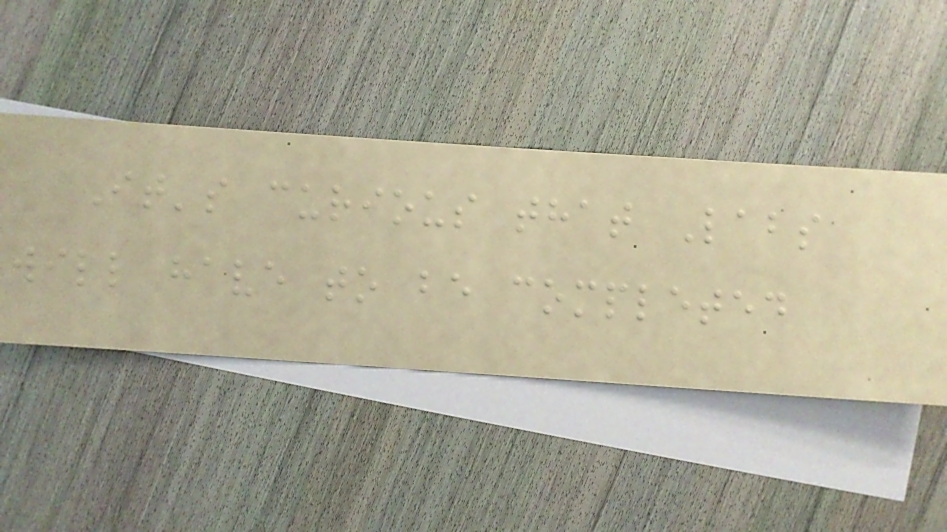It's curious that Labs
will have to be completed
